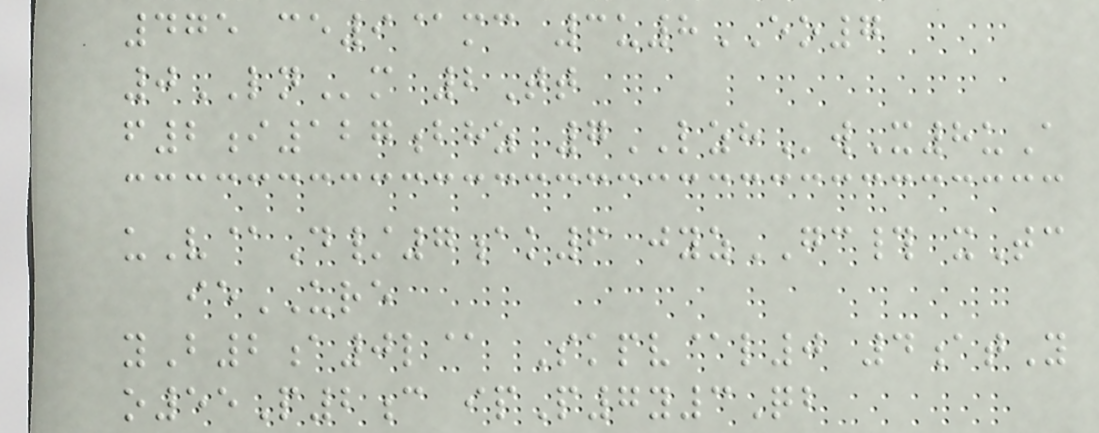475 ce9@mc 3u8EO7
0LNm 2Tt
f2i127bhz 7LZHwX8uA
uV@D/7ak6 jyzGC# xTc
ieURE
yB2a0l@ Skpv@l0 4atY
o55P2c ipP7y3Qb
